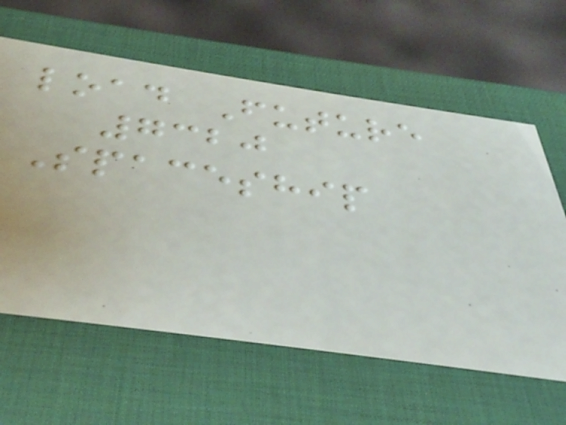load Future
7320
Spaceship
